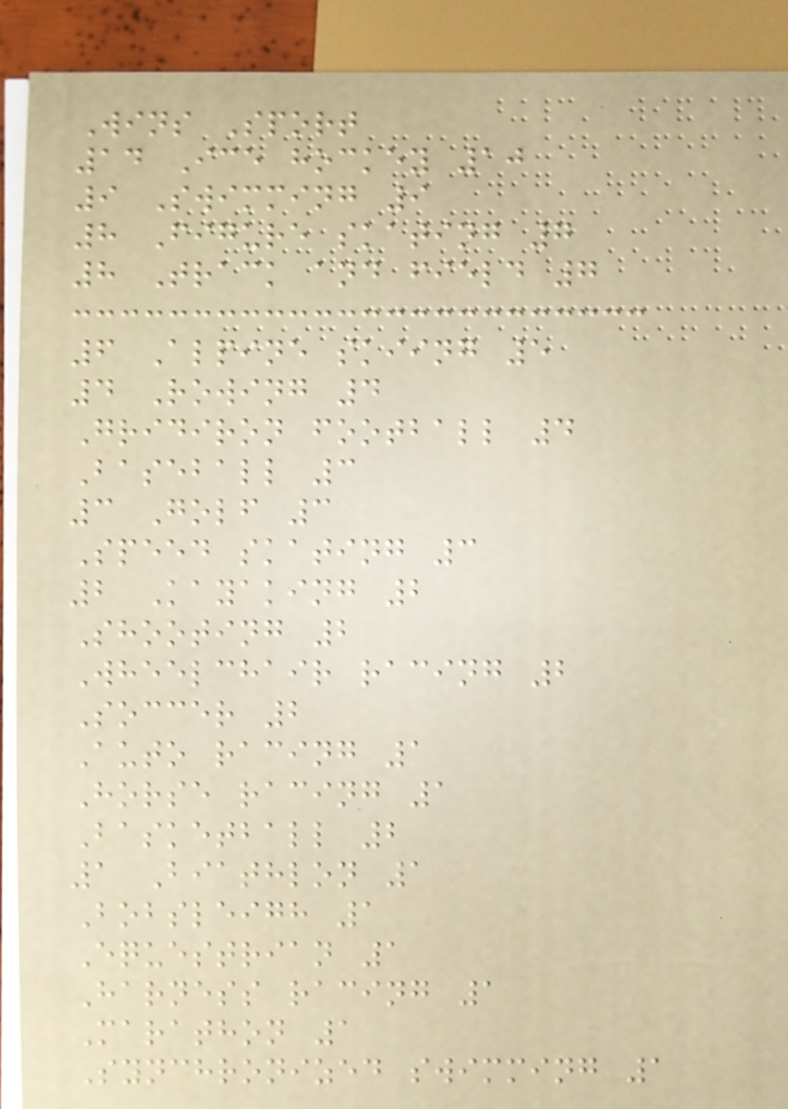Wins Sport
14 Ice hockey 10
9 Swimming 9
8 Figure skating 7
8 Track and field 7
6 Alpine skiing 5
4 Rowing 4
Gridiron football 4
Baseball 3
3 Golf 3
Speed skating 3
2 Kayaking 2
Shooting 2
Wheelchair racing 2
Soccer 2
Auto racing 1
Horse racing 1
Basketball 2
1 Biathlon 1
Bobsleigh 1
Equestrian 1
Harness racing 1
Marathon 1
Synchronized swimming 1
